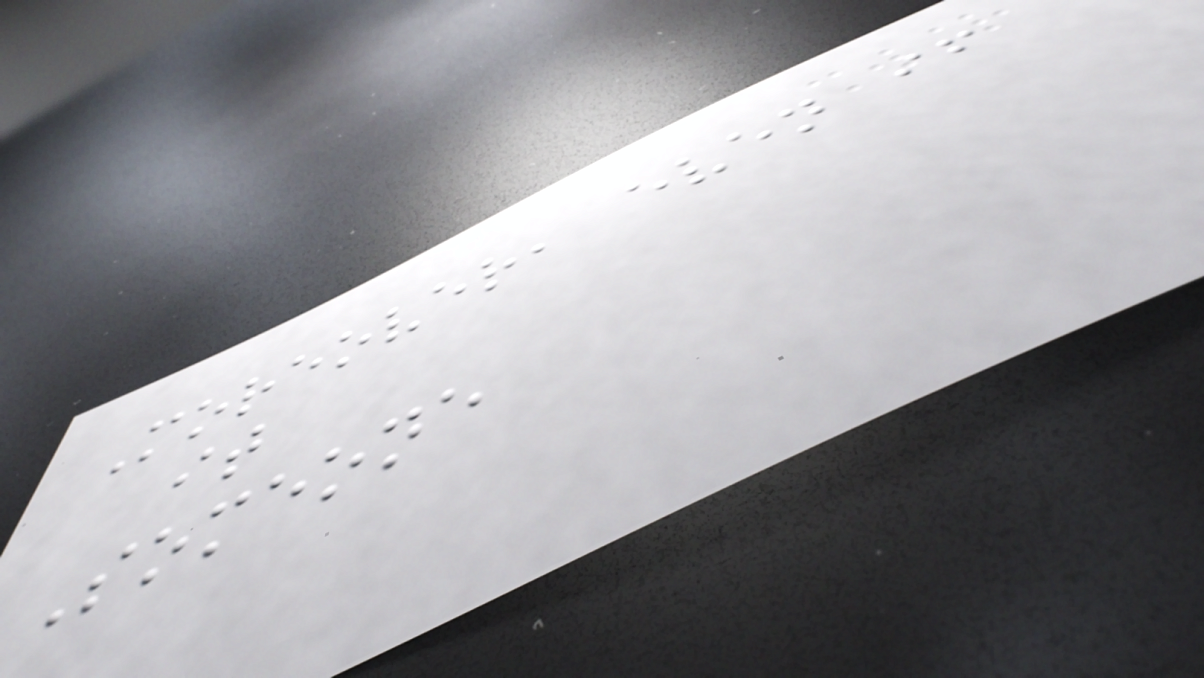Moreover, even if
it
Someone
